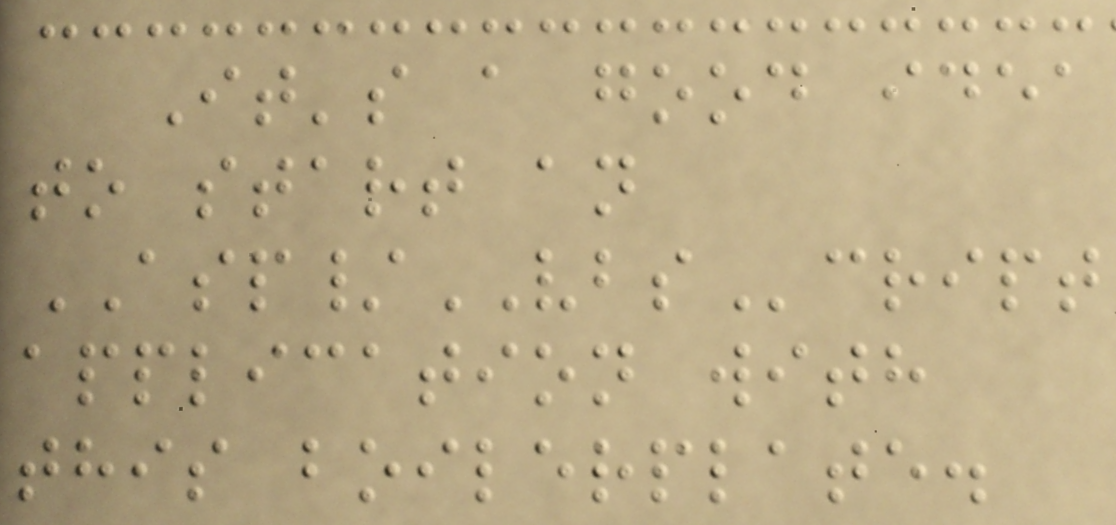It's a good idea
to start an
ASP/VBScript
application with
this boilerplate.
